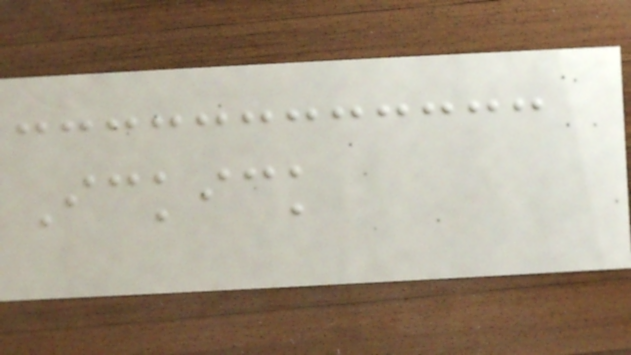Ickick
